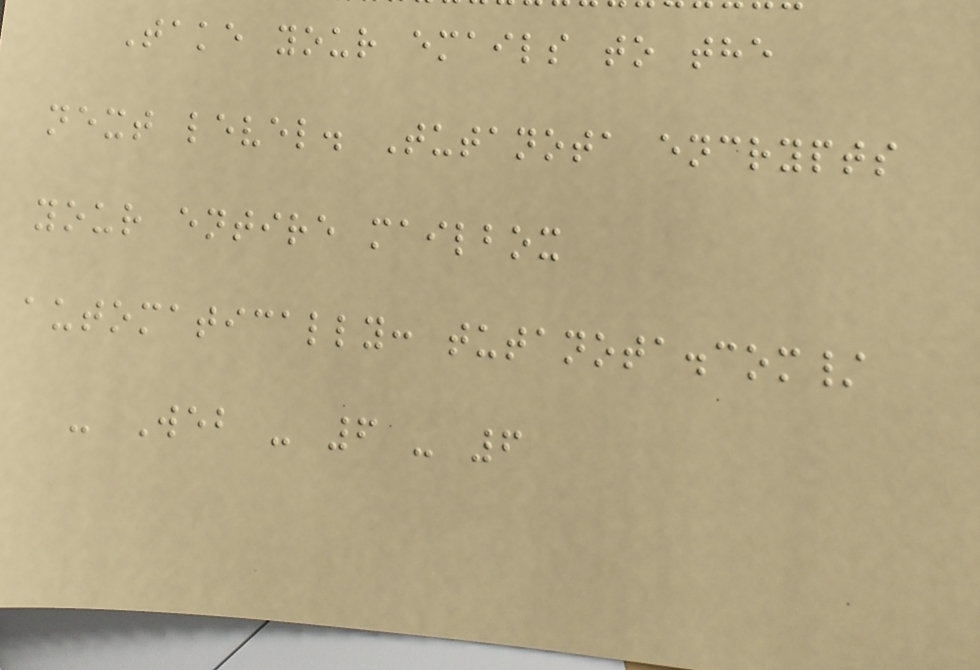Take your emails to the
next level. Tutanota encrypts
your entire mailbox
automatically: tutanota.com/
- Web - 6 - 6
